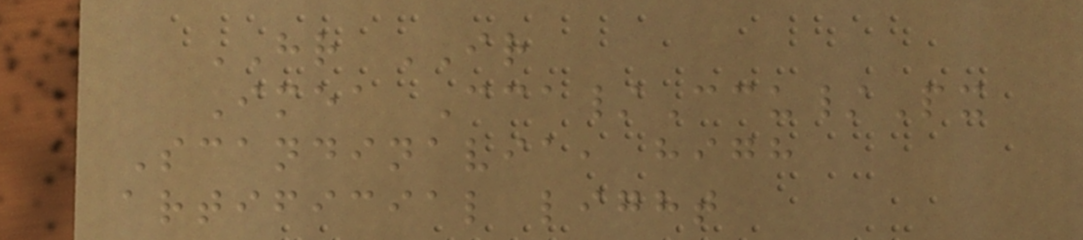HR IR
Imea Cca/Ccu/Px
Scandinavia, high
artificial light
